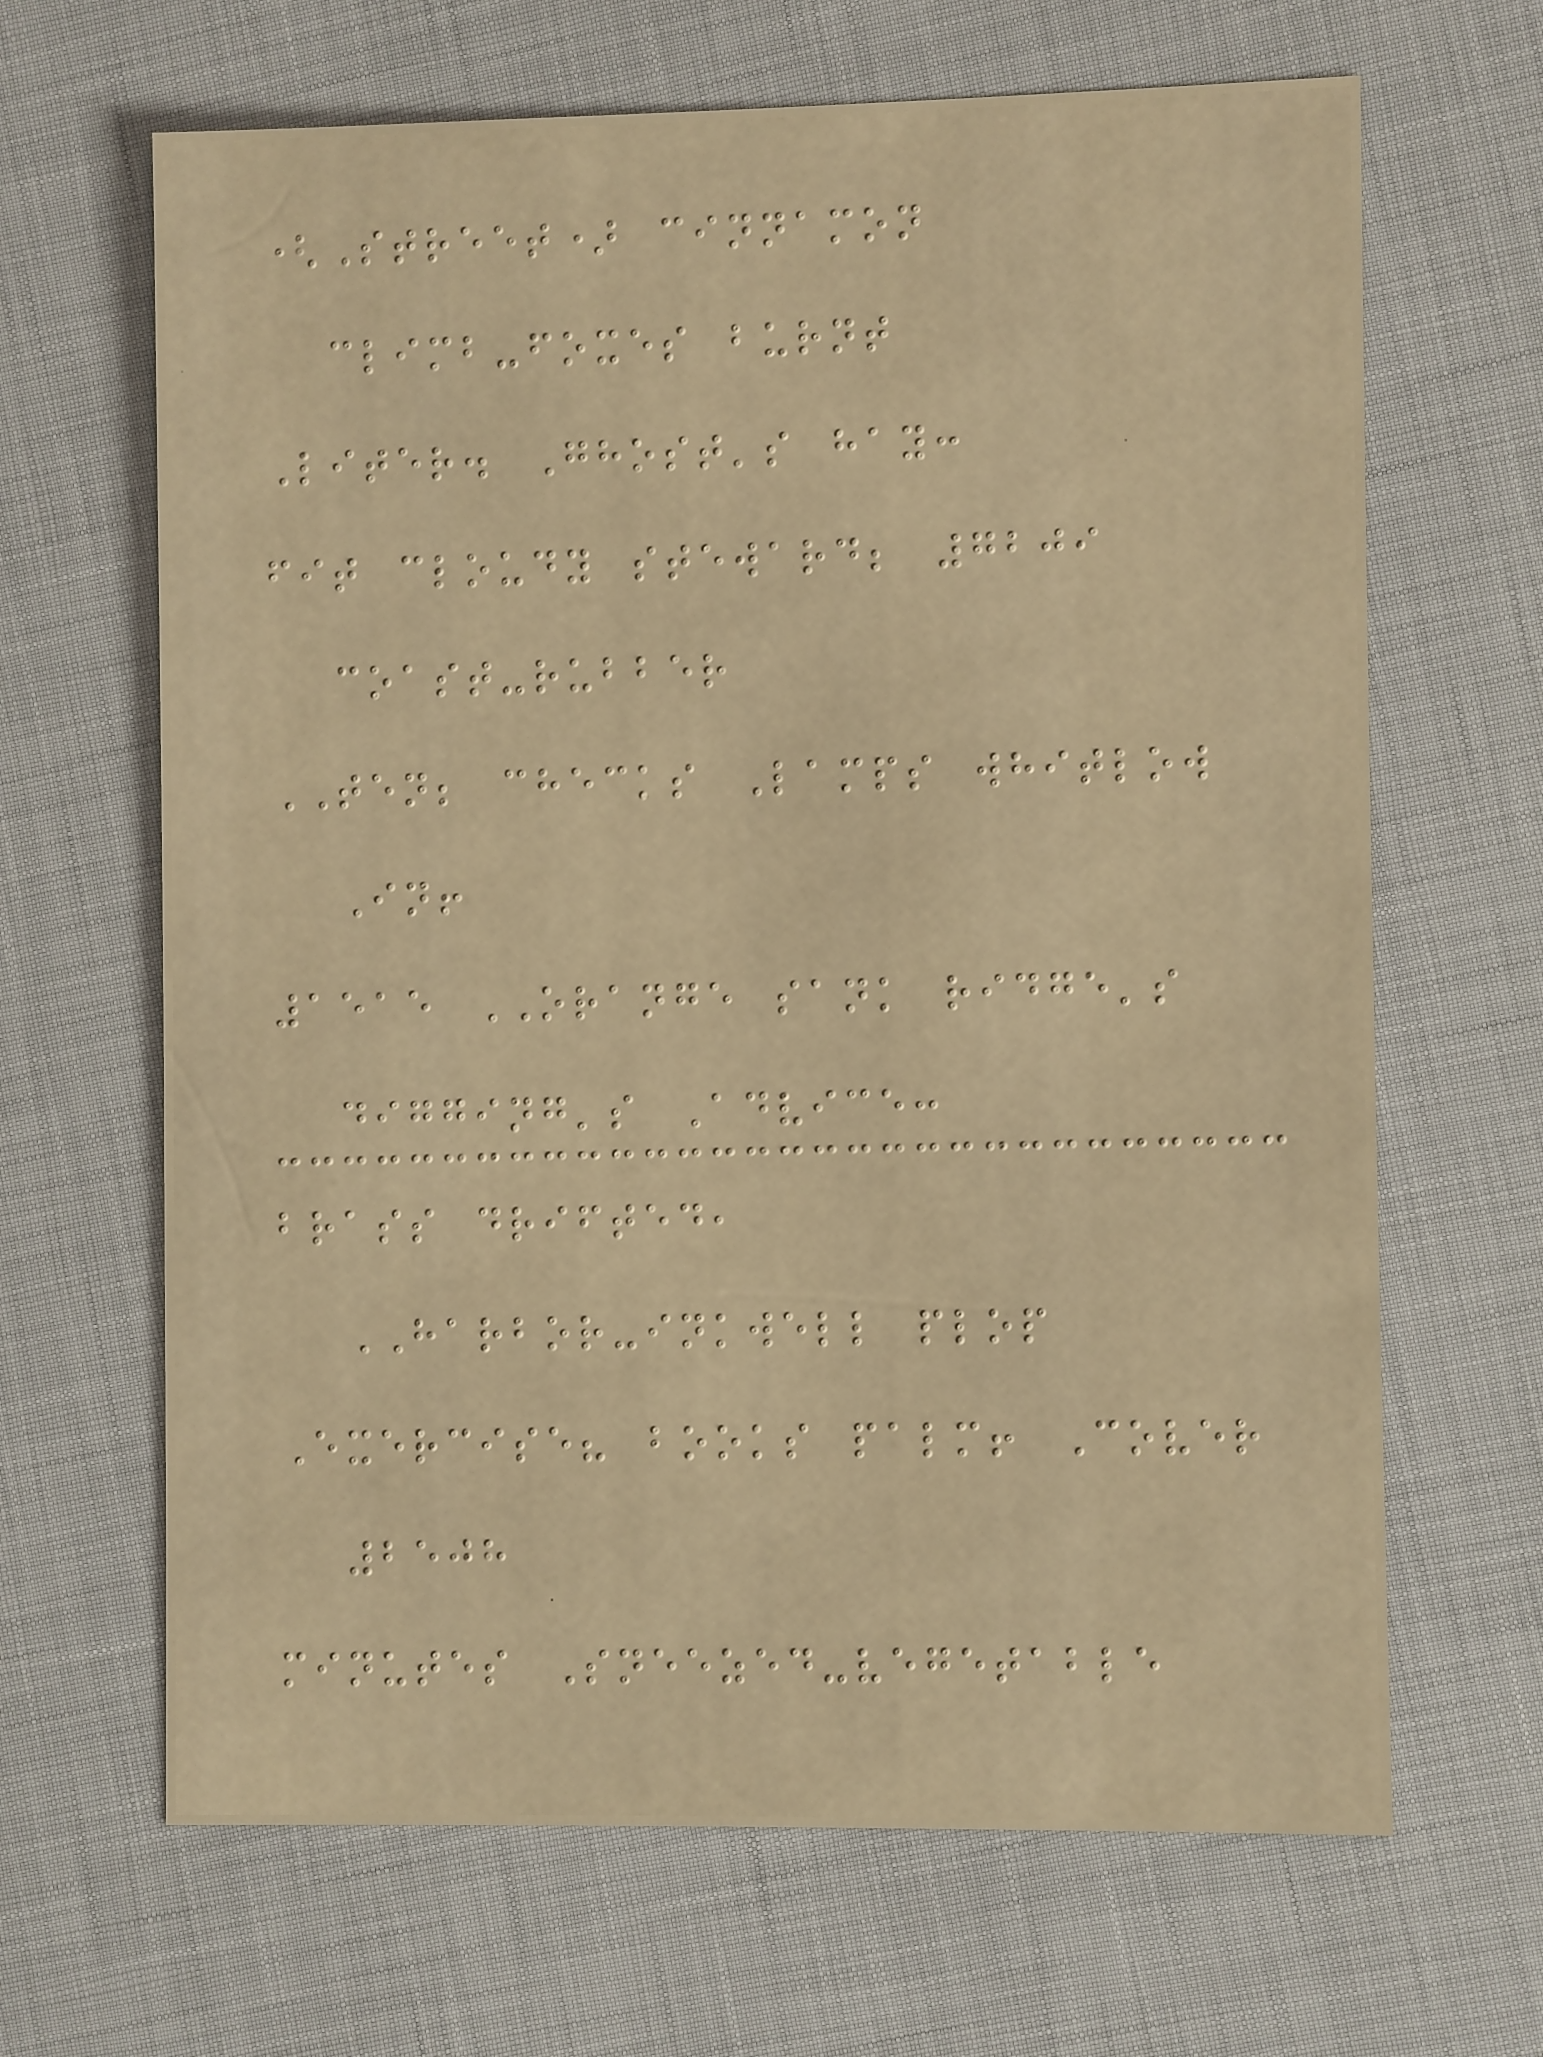(Street) cinnamon
climb-foxes burnt
Liter. Ghost's hay:
fit cloudy steward; 7209
coast-rubber
TEN; checks Lamps whitlow
In!
1515 ORANGE sank ridge's
digging's Advice:
brass drifted,
HARBOR-inkwell plop
Exercise? books palm! Cover
2508
minutes Sneezed-vegetable
